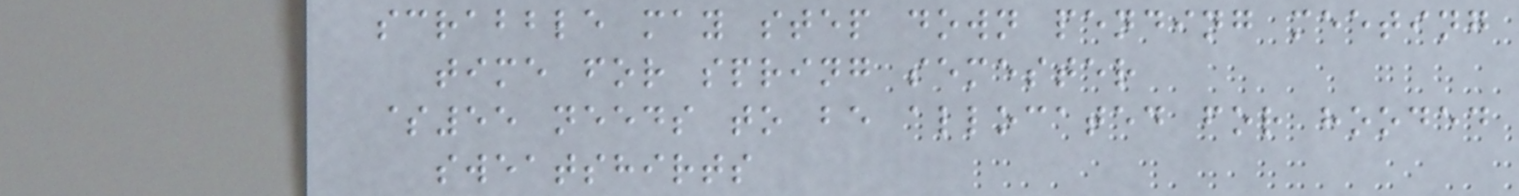scrabble may step down pending meeting
time for spring semester
$55 needs to be allocated for hooded
sweatshirts
